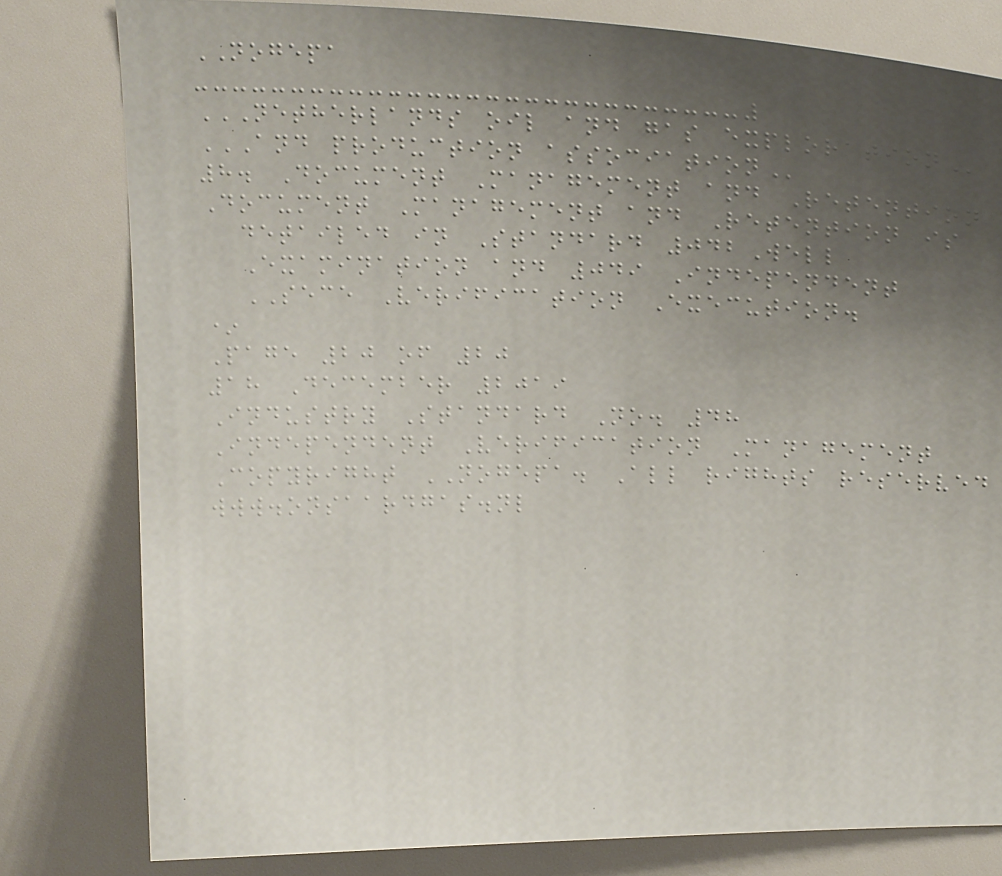NOGEPA
NETHERLANDS OIL AND GAS EXPLORATION
AND PRODUCTION ASSOCIATION
8. Document Management and Retention
Document Management and Retention is
detailed in Standard 042Well
Examination and 049 Independent
SECE Verification Execution.
*
Page 20 of 20
18 December 2019
Industry Standard No. 48
Independent Verification Management
Copyright NOGEPA. All rights reserved
www.onsaardgas.nl
